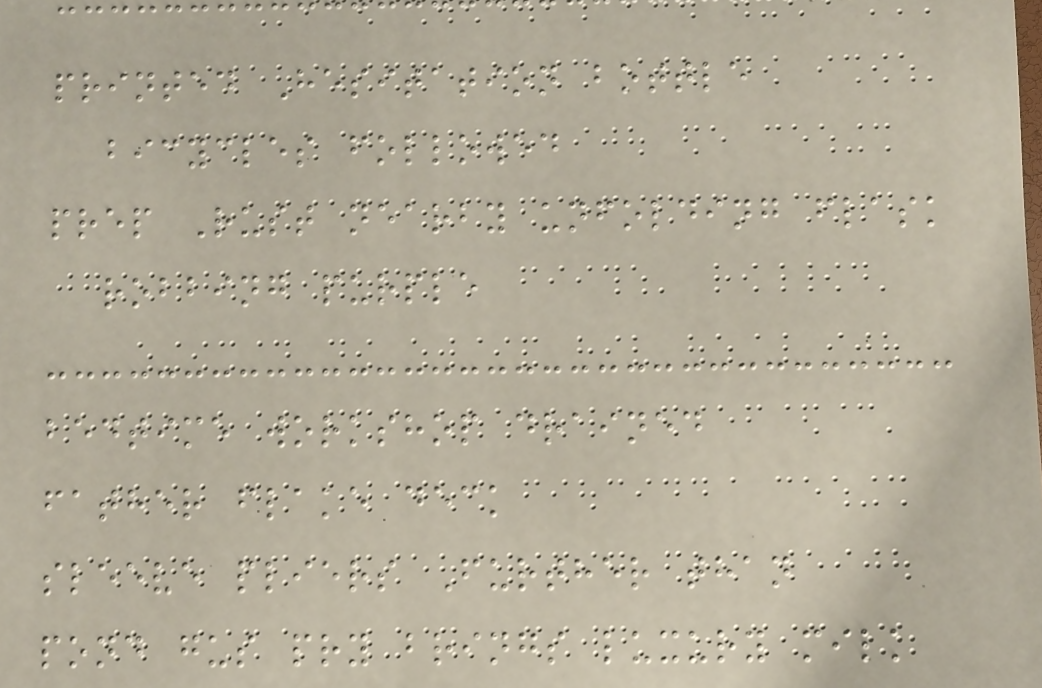printed Hesitation bottle
bicycles followed
prep Rust nearby unfolding flask
robbing purple
bedtime workshop drained
father flake deck
sleeve pliers Further than
pond gus pry brings luxury milk
